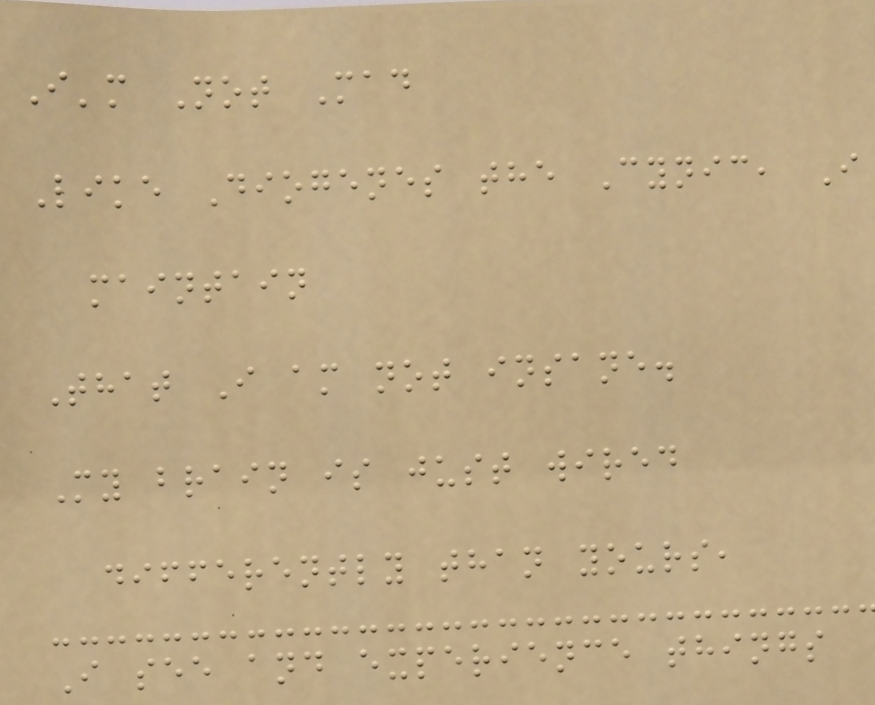I'm Not Mad
Like Diogenes the Cynic, I
maintain
That I am not insane.
My brain is just wired
differently than yours,
I see and experience things
